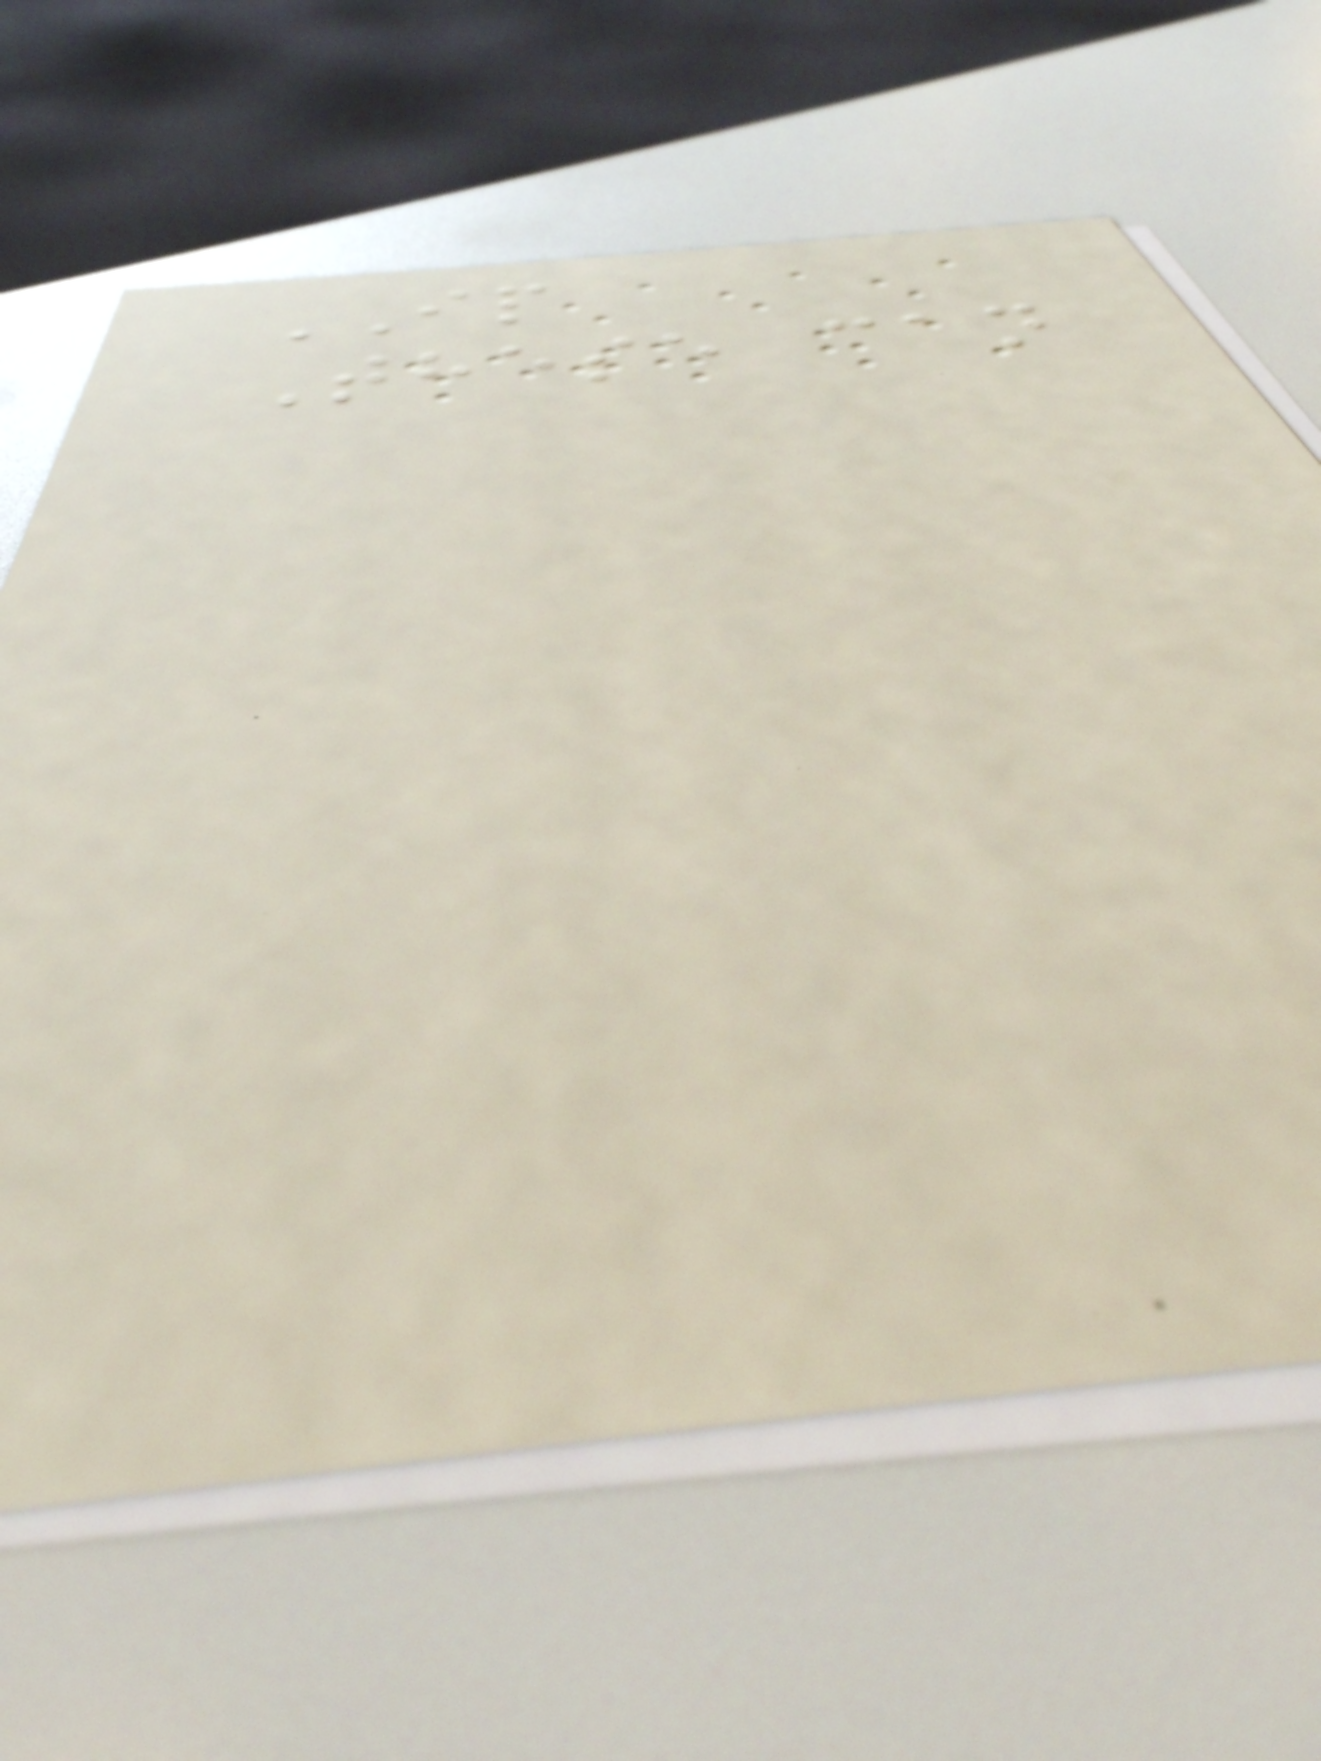IP
These can
